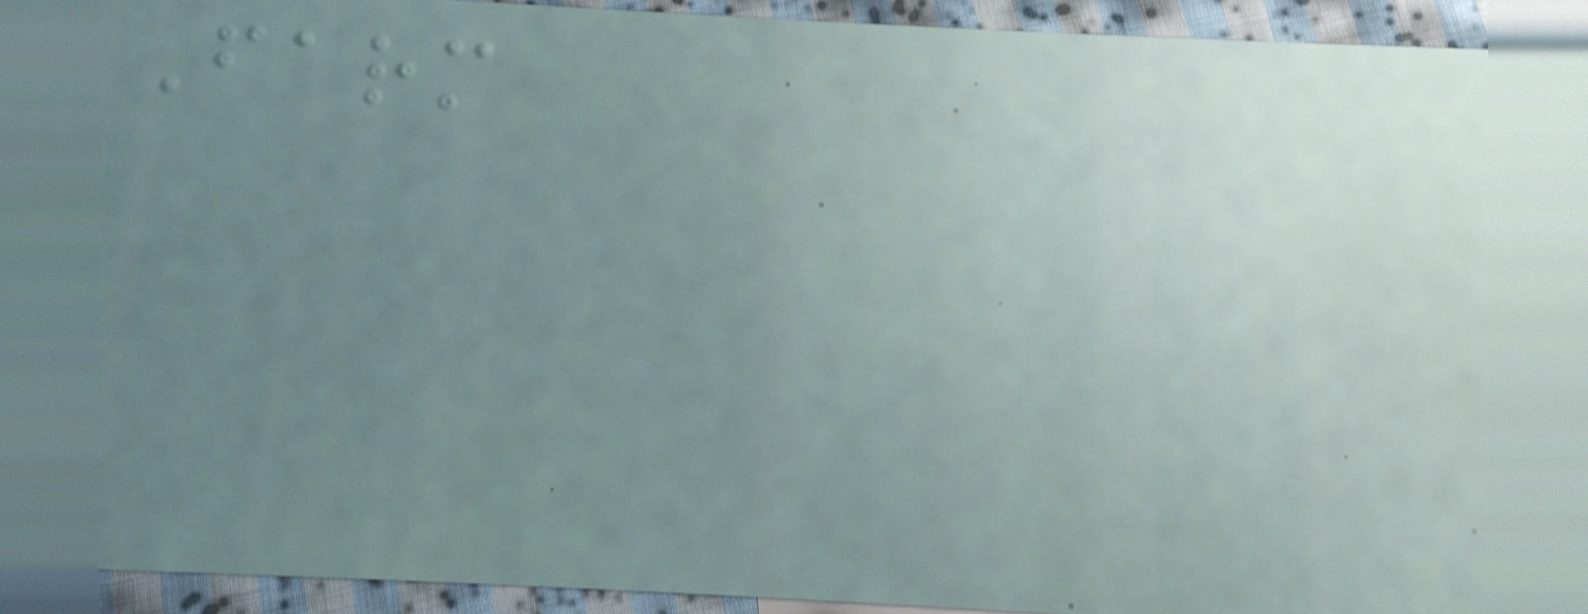Farm
